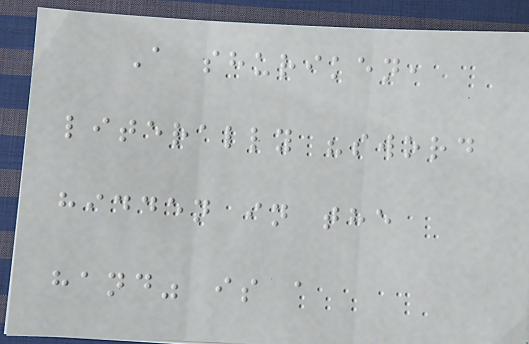A shuriken,
literally "sword
hidden in the
hand" is a
